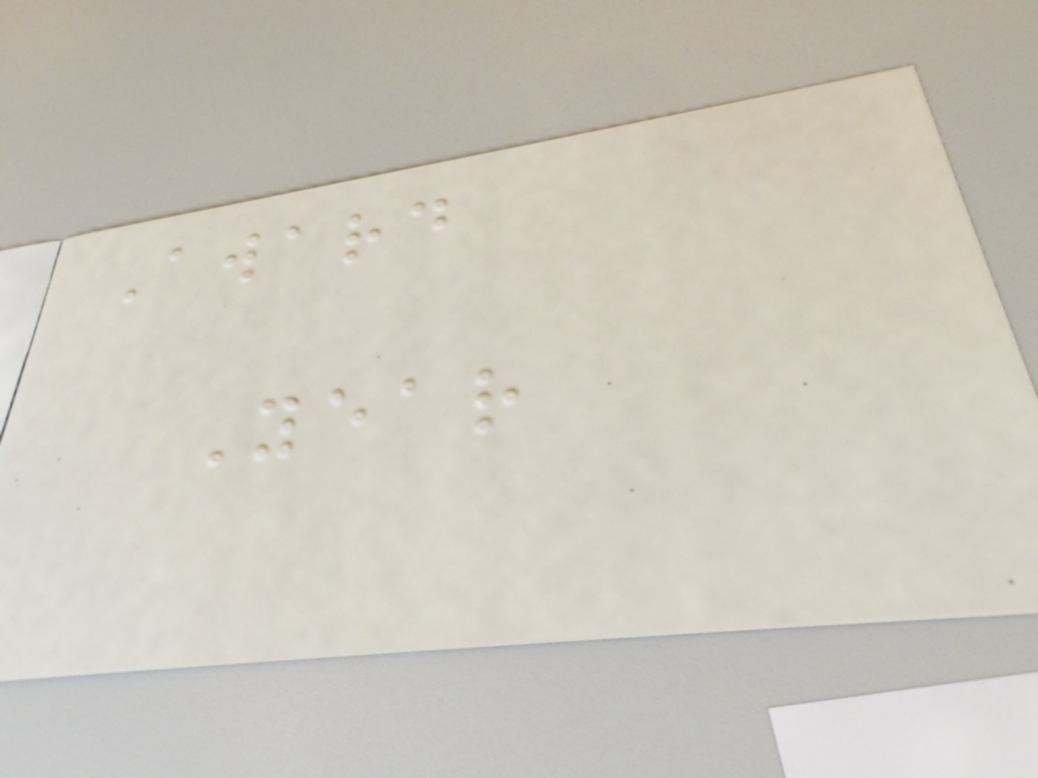Award
Year
